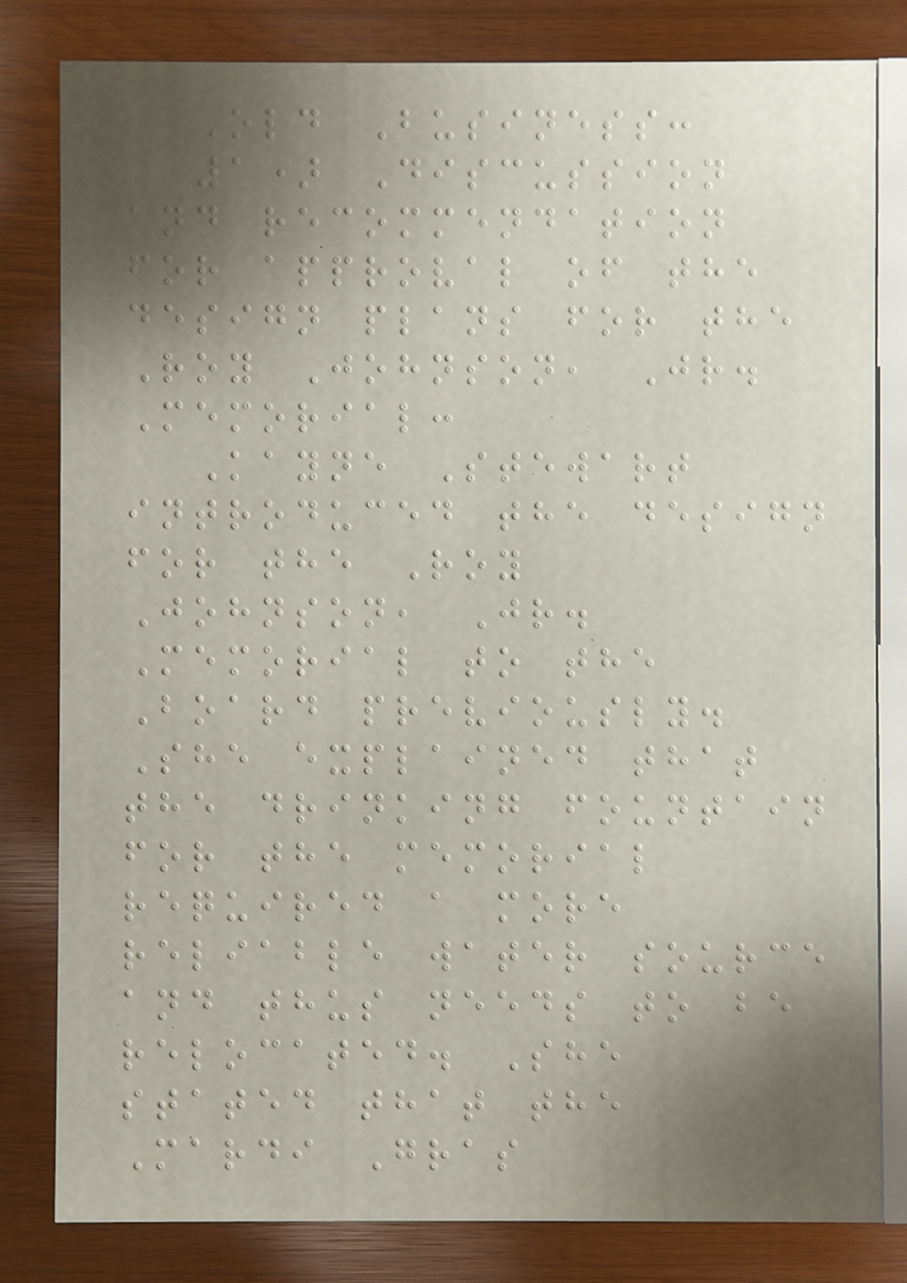Old Business:
1) Discussion
and recommendation
for approval of the
design plans for the
Roy Johnson, Jr.
Memorial:
Kayne Stewart
introduced the design
for the Roy
Johnson, Jr.
Memorial to the
Board previously.
She explained that
the drinking fountain
for the memorial
required a more
reliable water source
and thus needs to be
relocated. She
stated that the
Mardi Gras
